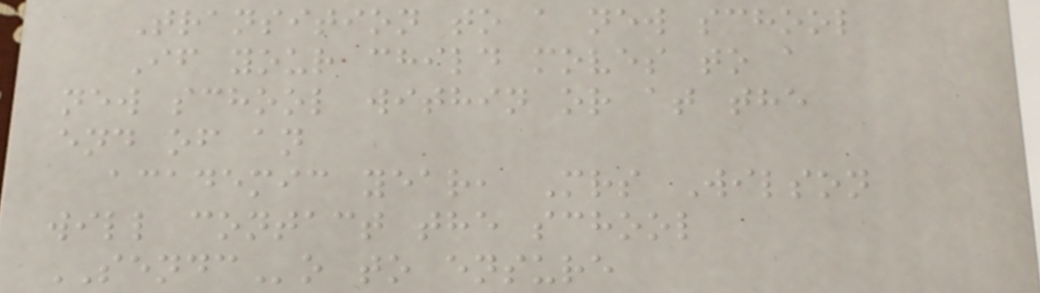Transition to a new school
If your child moves to a
new school within or at the
end of an
academic year, Mrs Wilson
will contact the school
SENDCo to ensure
